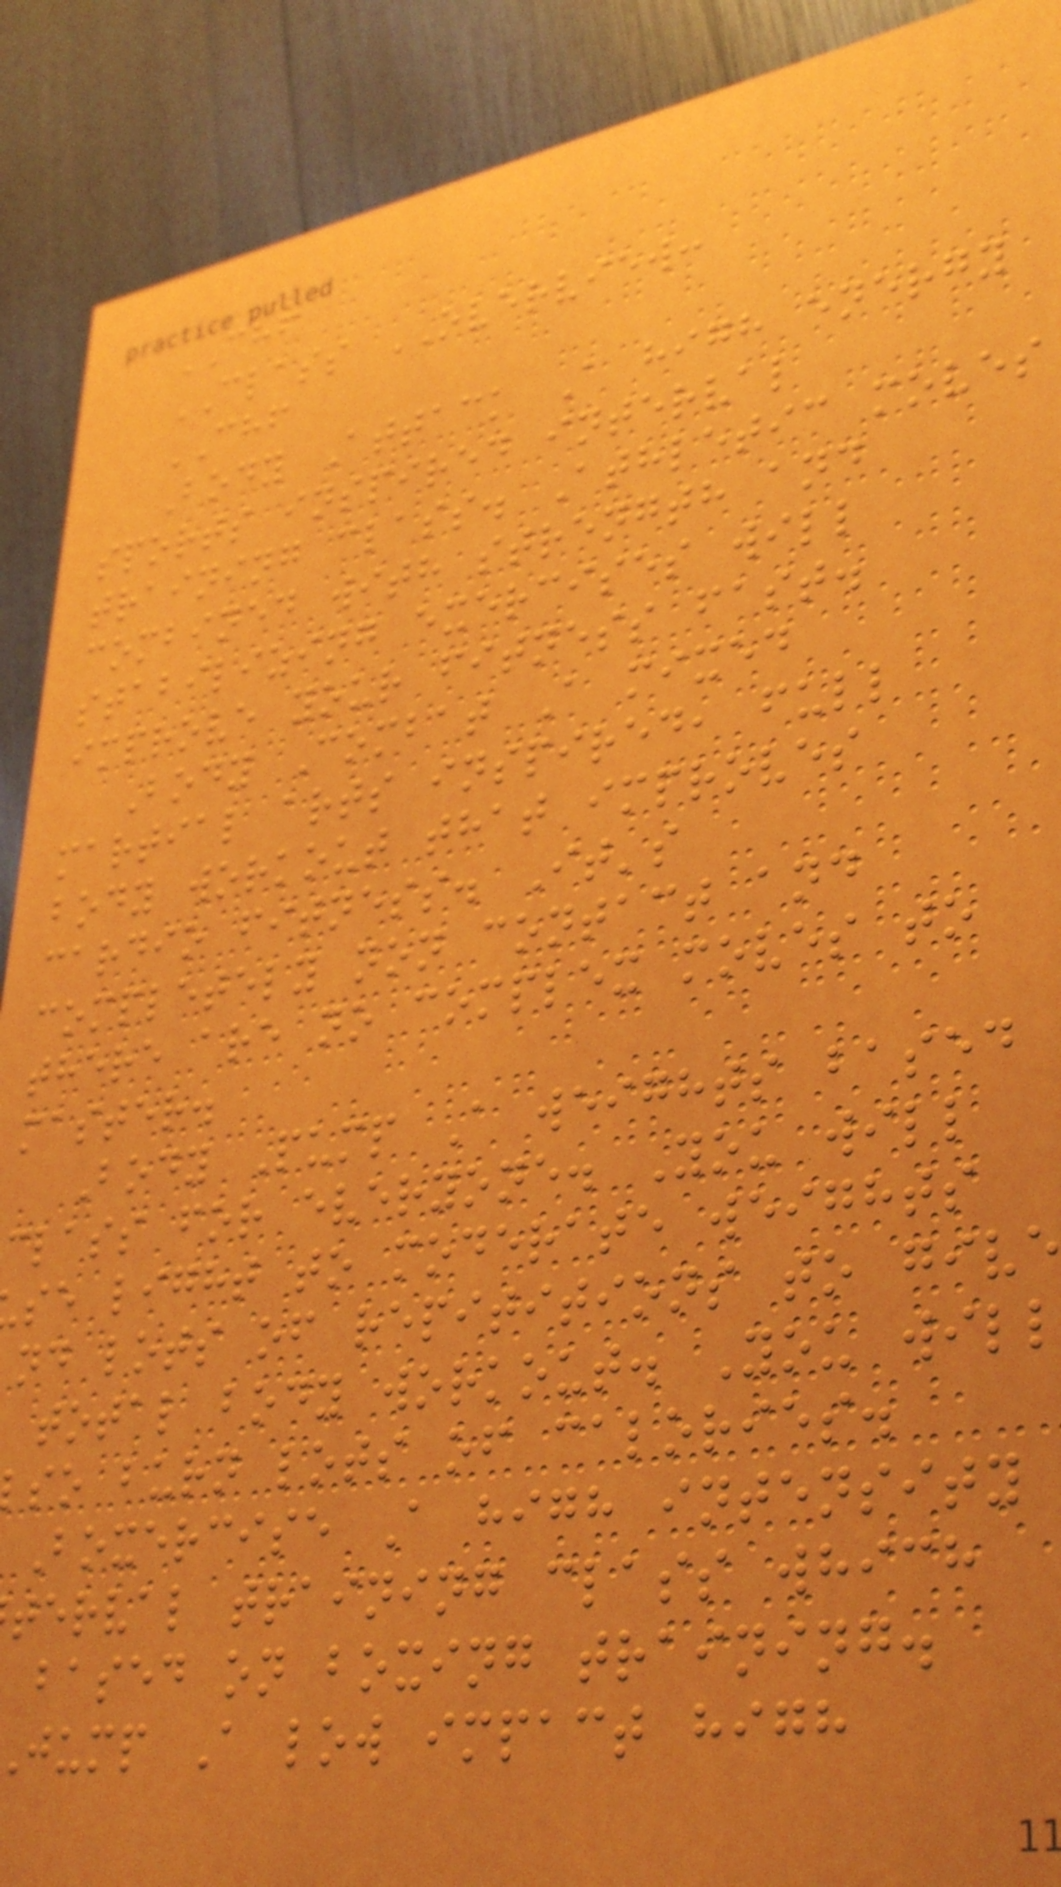CHF
CLASS OVERVIEW:
CHF
Body Attack A high energy
sports inspired interval
training class. Athletic moves
combined with strength and
stabilizing exercises will
improve your fitness fast.
Body Combat A mixed
martial arts inspired, full
body workout that improves
cardio fitness. It's
completely non contact and
there are no complex moves to
master.
Body Pump A weights based
class for everyone. You will
se light to moderate weights
nd lots of repititions to give
total body workout. You will
so burn lots of calories.
Boxercise A high intensity
terval training class which
based on boxing training.
jump A low impact high
